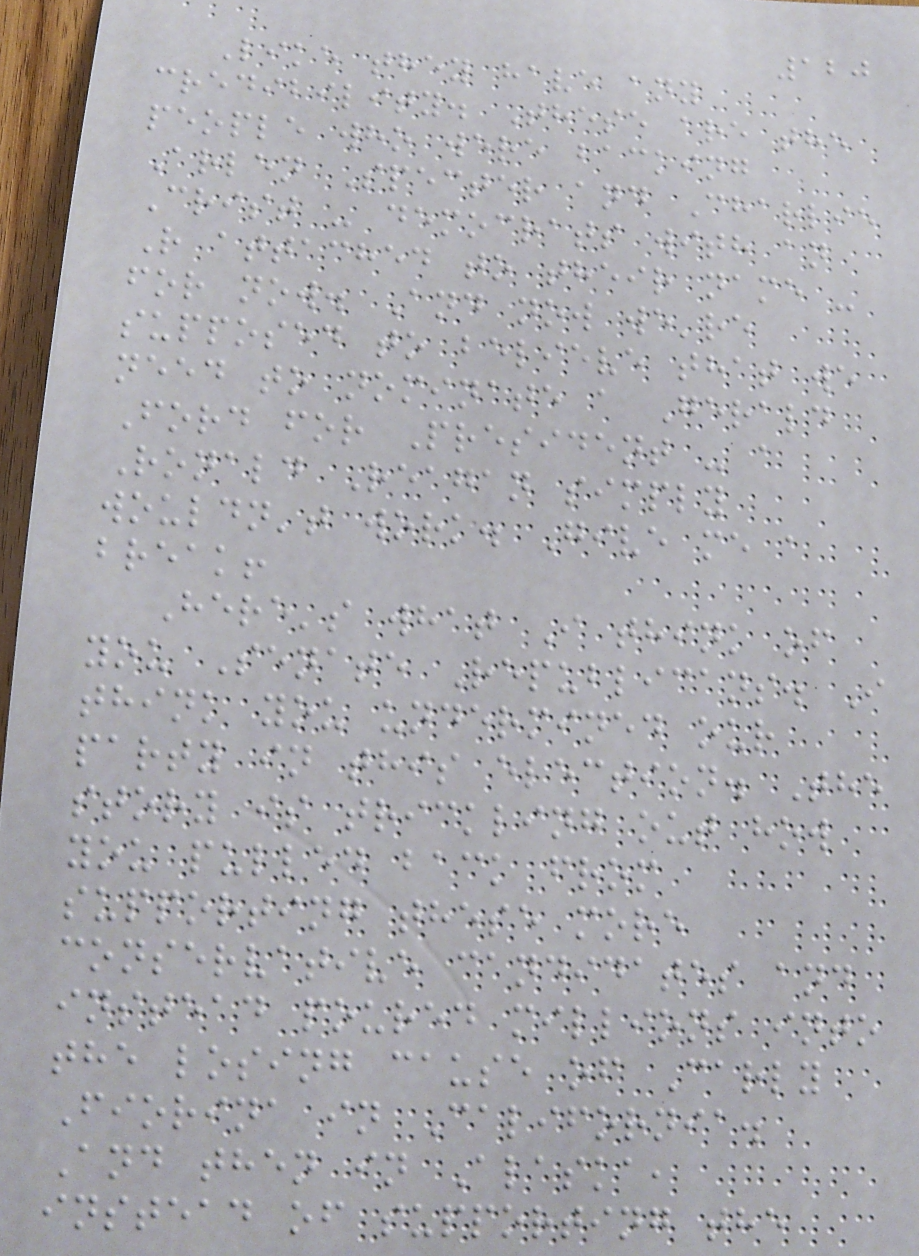120
Like they have any
credibility. These are the
people who were backing
Arlen Specter and Charlie
Crist - democrats with an
R attached to their name -
for now. And now we're
supposed to believe that we
need to nominate a Gerald
Ford for President - a
Ronald Reagan simply
wouldn't work. Give me a
break!
Here's what I think of
you Senate Republicans. I
think you undermined our
party in this election. The
story is trickling out how
you pulled back from
supporting these more
conservative candidates and
instead poured millions into
the losing cause of Carly
Fiorina in California.
And then in Alaska,
instead of supporting the
